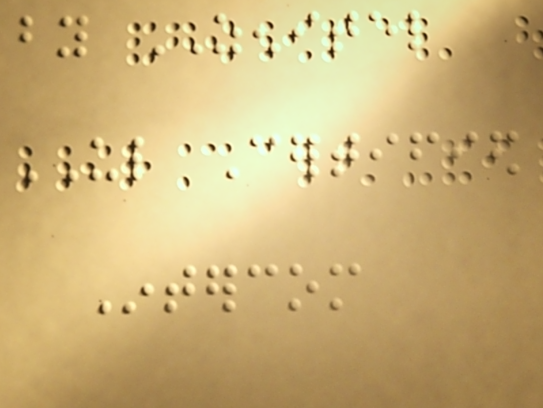by ZENITEL
UL Certified
Intercom
